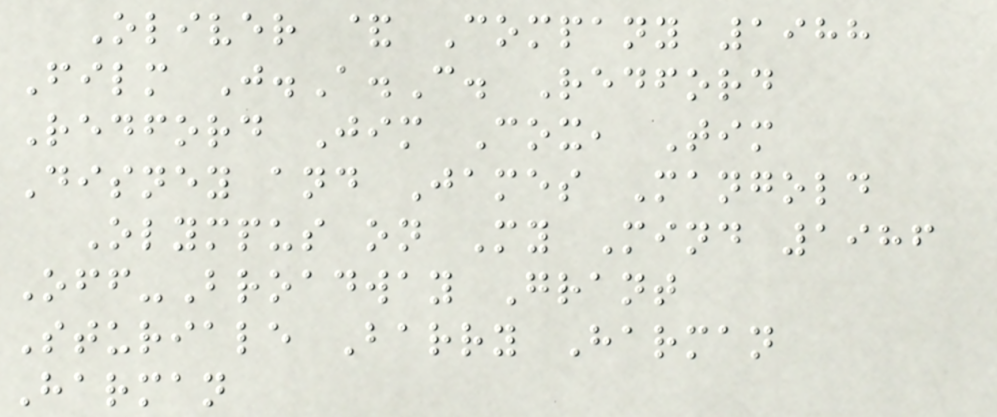Oliver & Company 1988
Film J.A.C. Redford
Redford Jim Cox, Tim
Disney and James Mangold
Olympus on My Mind 1986
Off-Broadway Grant
Sturiale Barry Harman
Harman
